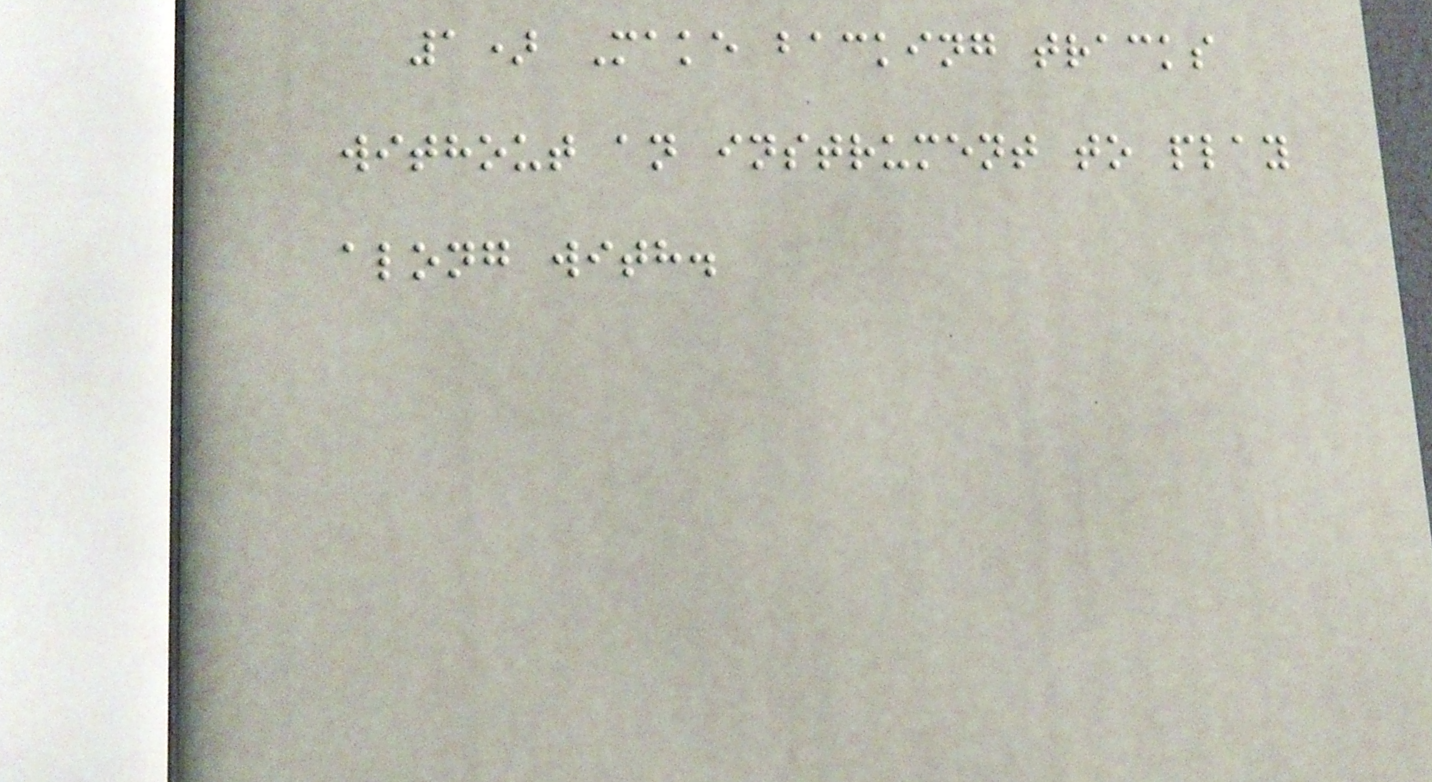1) Make backing tracks
without an instrument to play
along with.
